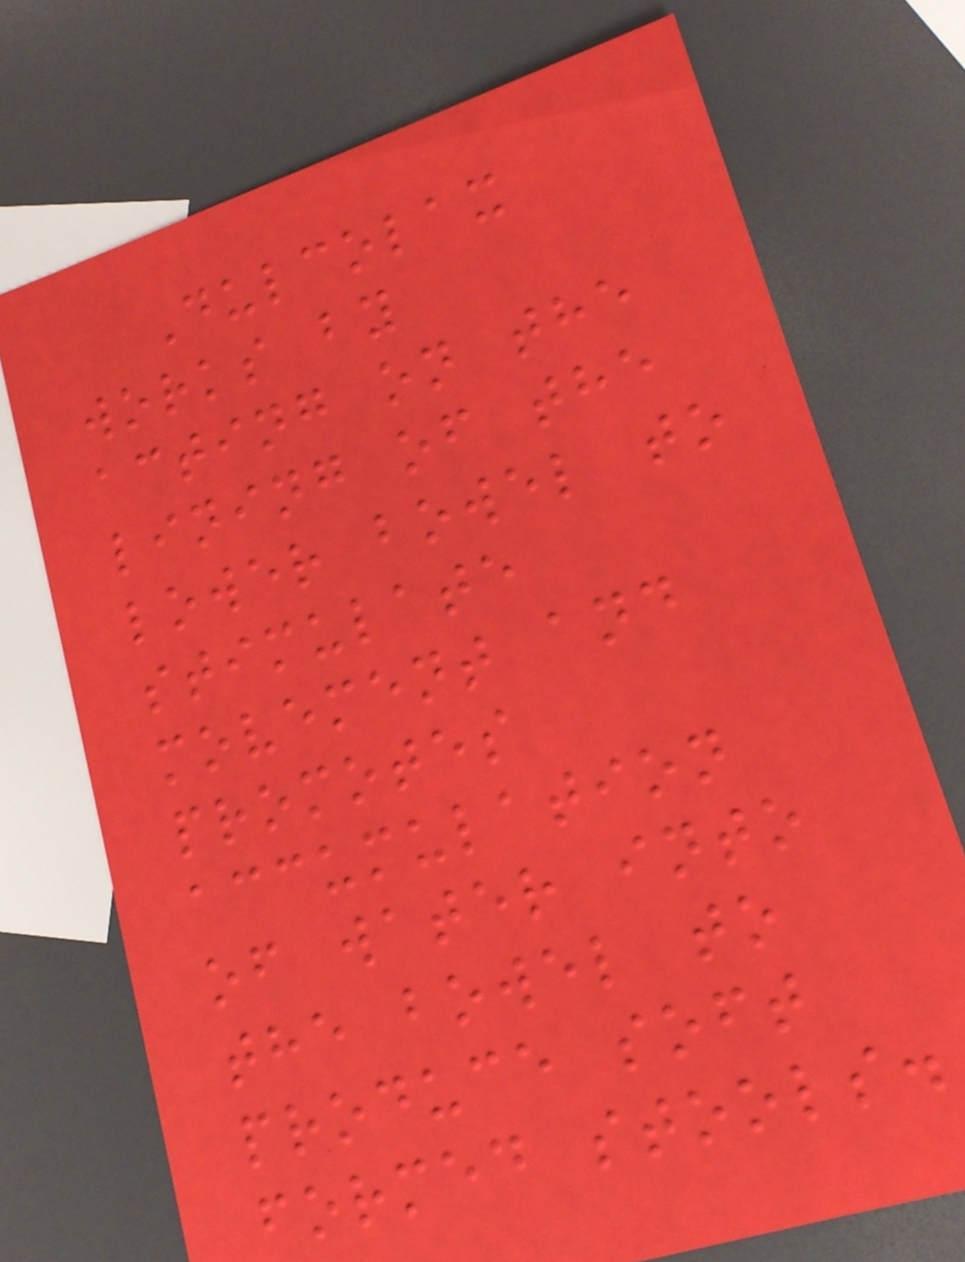Dulcolax
works by
acting on the
lining of the
lower bowel to
stimulate
movement and
promotes
accumulation
of water into
the bowel to
produce soft
formed stools.
